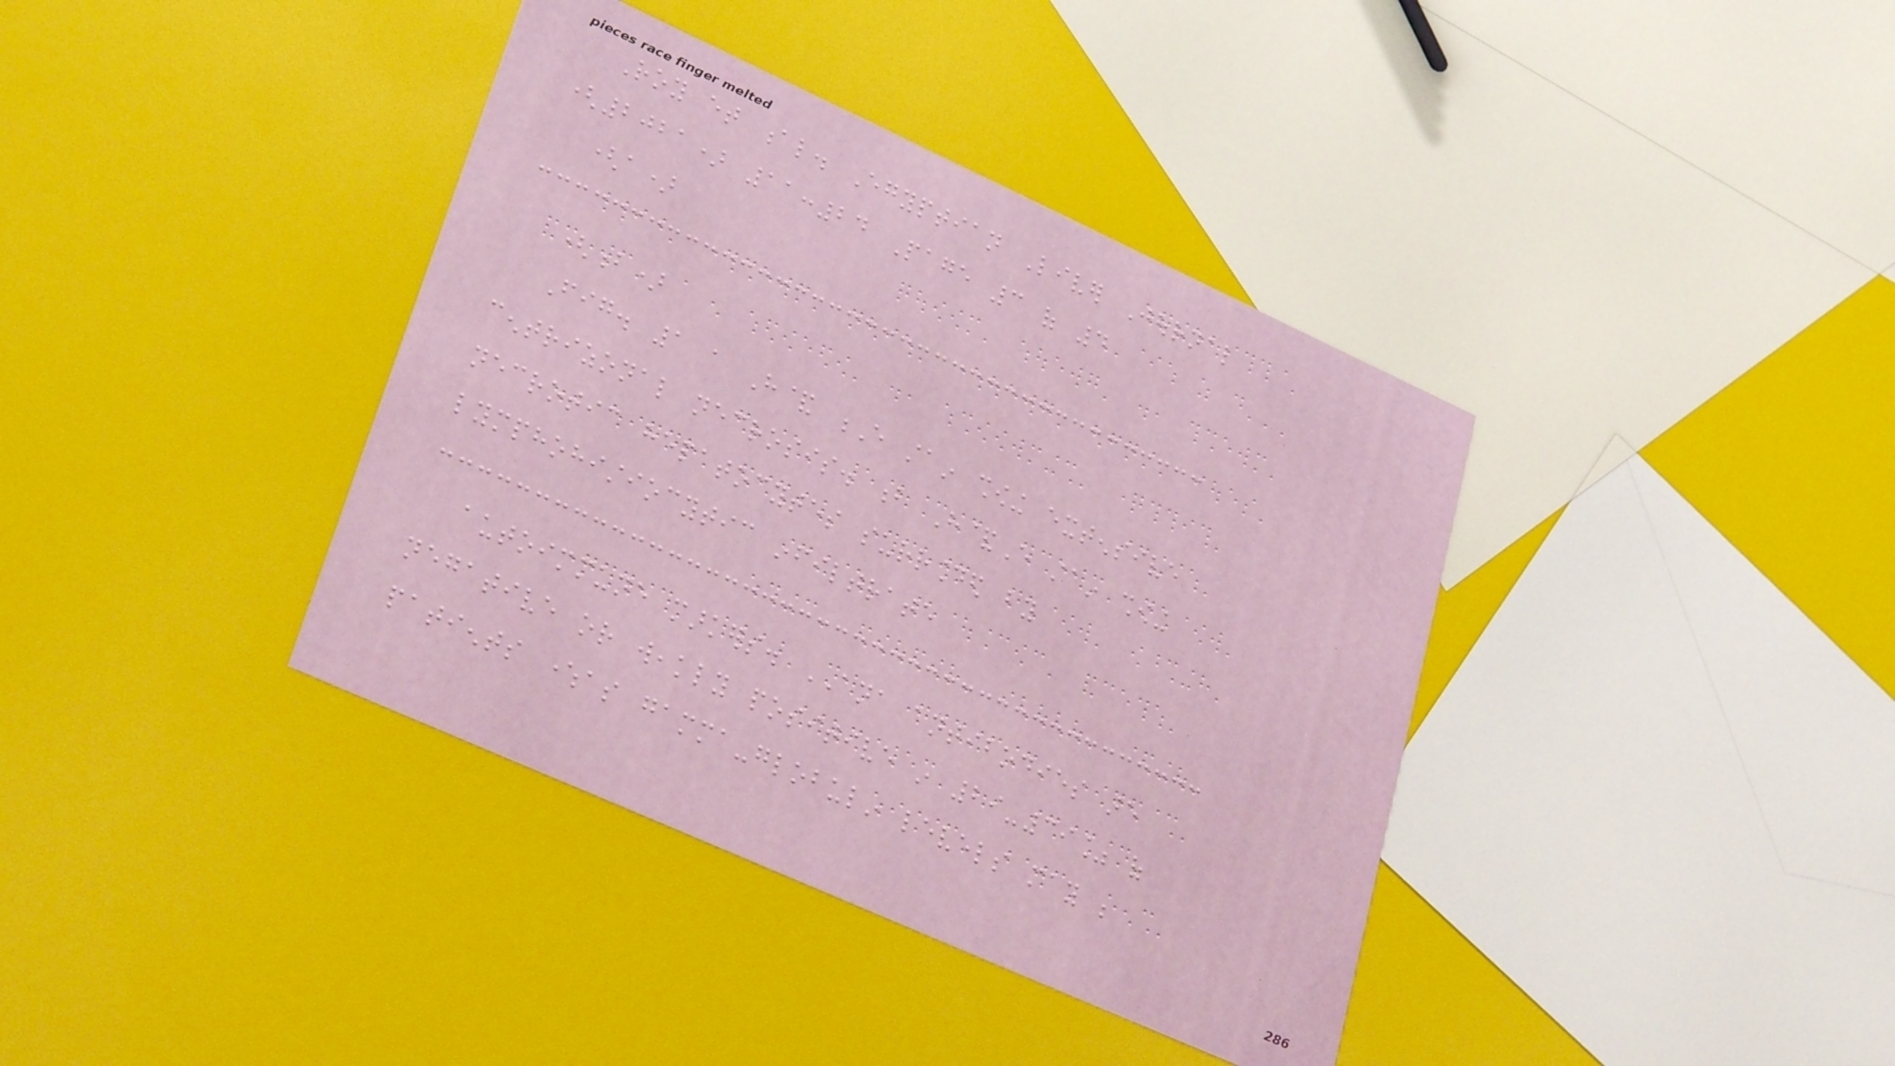Roy et al. Egyptian Liver Journal
(2021) 11:24 Page 3 of 4
(a)
(b)
Fig. 1 a H& E stain showing extensive
centrizonal necrosis. b H&E stain showing
necrotic hepatocytes surrounded by
lymphohistiocytic infiltrate
autoimmune markers. ANA antibodies are
negative or weakly positive in 29-39% of
patients whereas gamma-globulin levels may be
